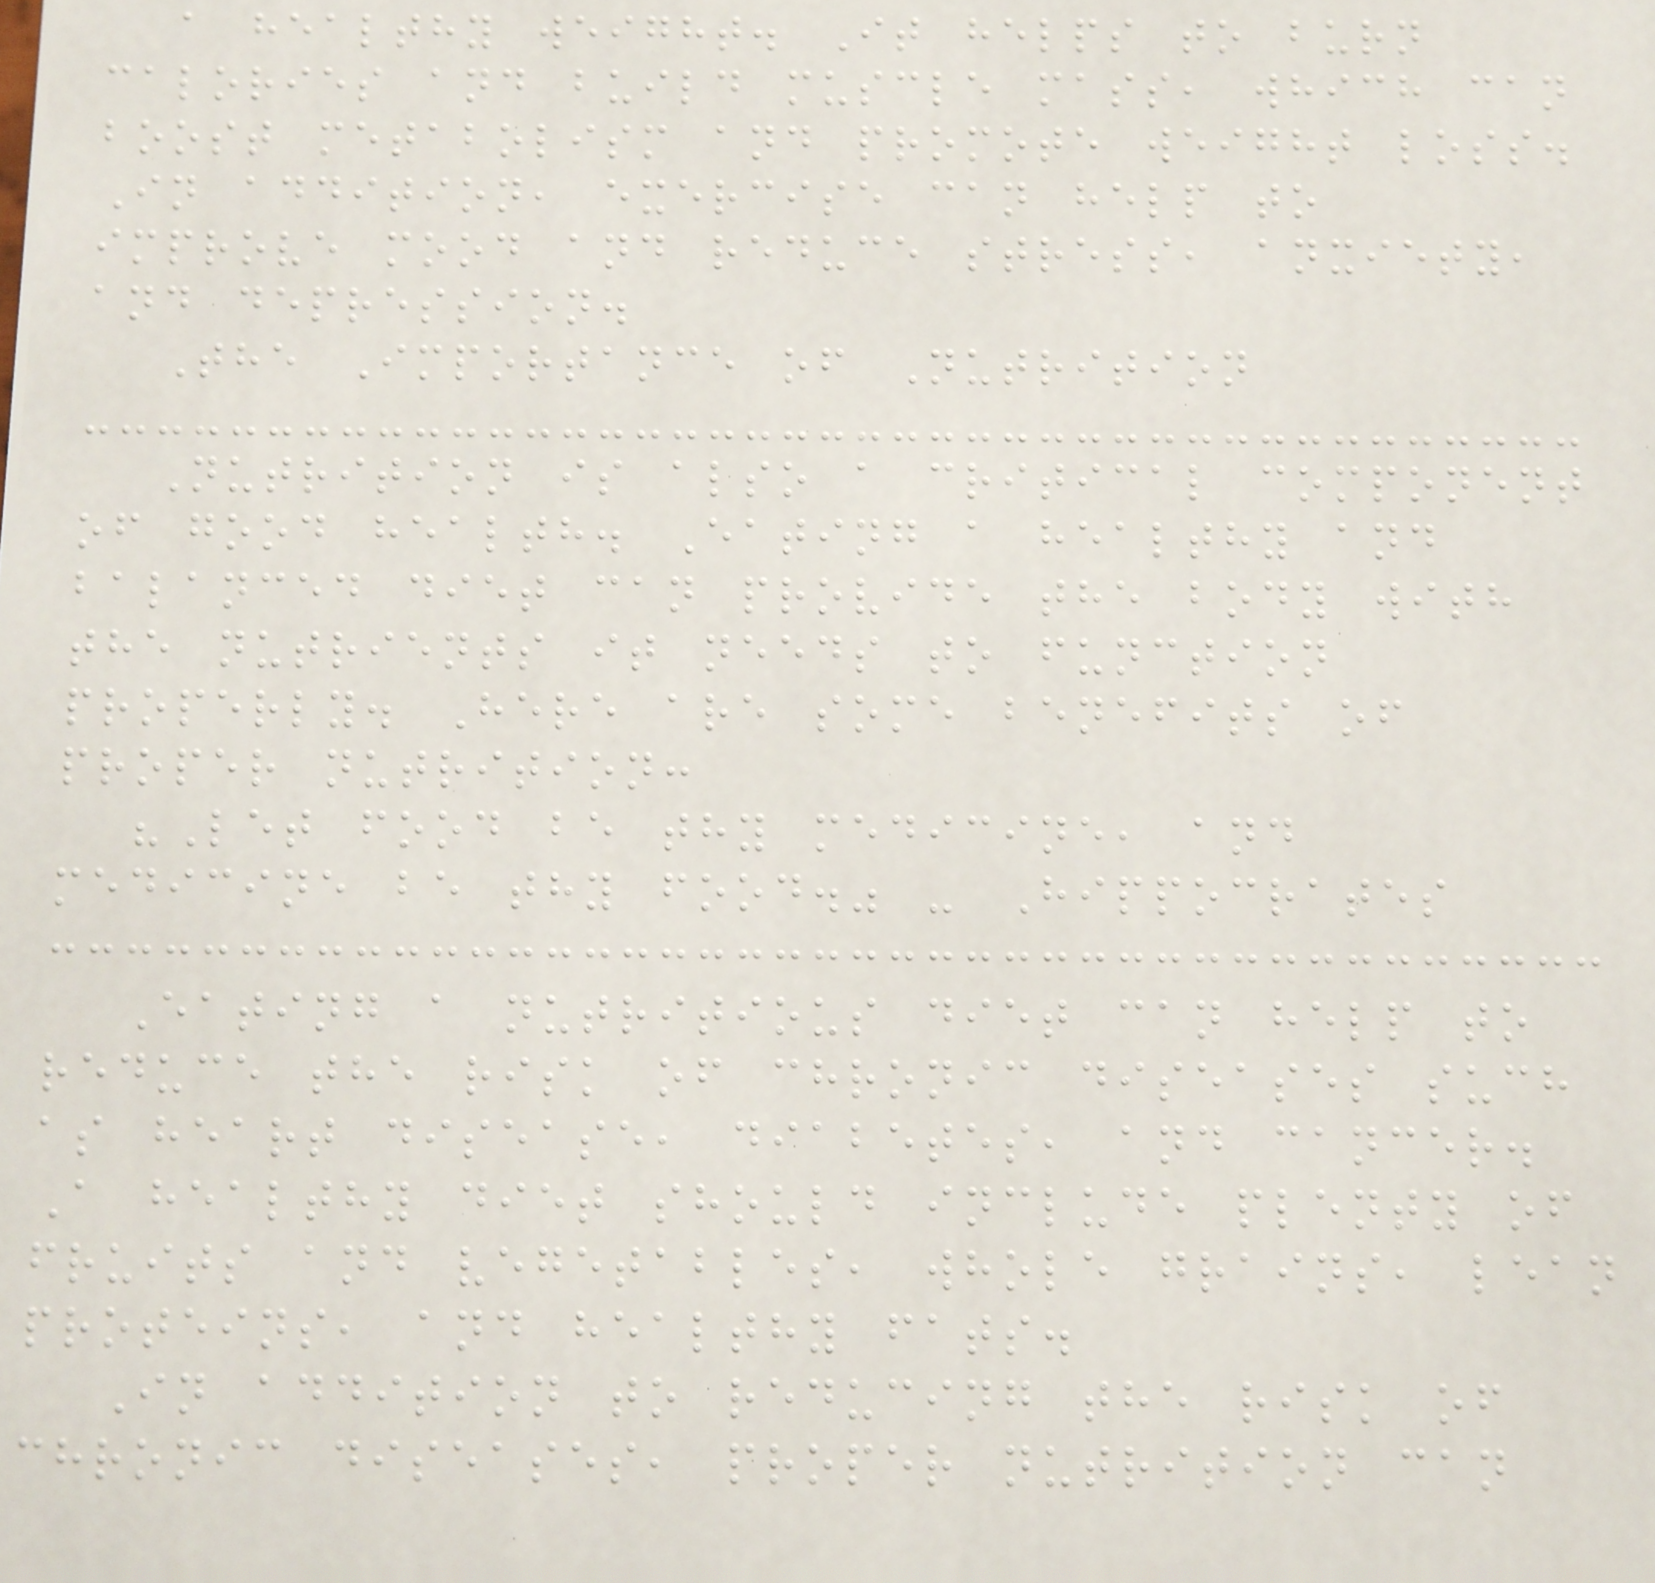a healthy weight. It helps to burn
calories and build muscle mass, which can
boost metabolism and promote weight loss.
In addition, exercise can help to
improve mood and reduce stress, anxiety,
and depression.
The Importance of Nutrition
Nutrition is also a critical component
of good health. Eating a healthy and
balanced diet can provide the body with
the nutrients it needs to function
properly. Here are some benefits of
proper nutrition:
"Let food be thy medicine, and
medicine be thy food." - Hippocrates
Eating a nutritious diet can help to
reduce the risk of chronic diseases such
as heart disease, diabetes, and cancer.
A healthy diet should include plenty of
fruits and vegetables, whole grains, lean
proteins, and healthy fats.
In addition to reducing the risk of
chronic diseases, proper nutrition can
